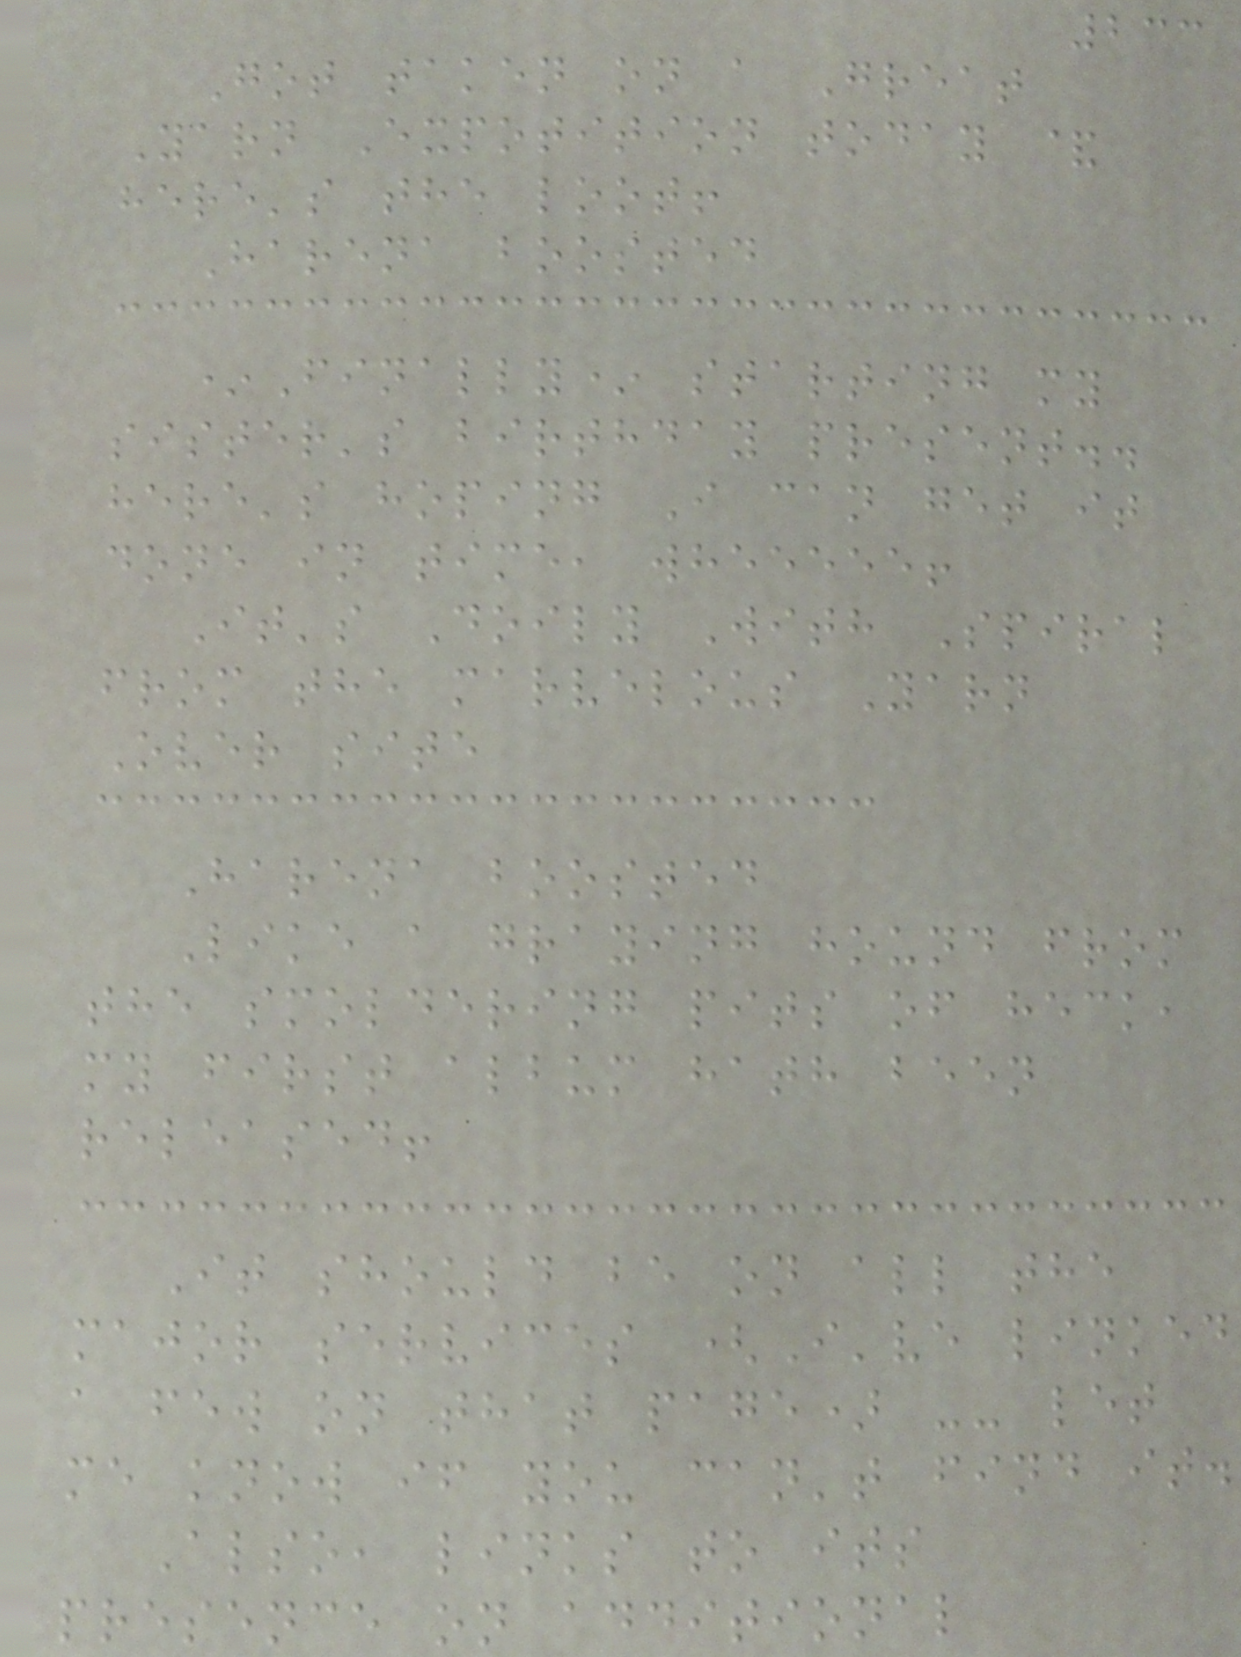233
Got taken on a Great
Yarn Expotition today &
here's the loot!
Harena boosted
*Finally* starting my
sister's birthday present..
here's hoping I can get it
done in time, wheeeee!
It's Doily With Spiral
from the marvelous Yarn
Over site
Harena boosted
Like a graying hound from
the smoldering pits of heck,
my first album hath been
released!
It should be on all the
major services (I've linked
a few on that page) -- let
me know if you can't find it.
Also, links to its
presence on additional
